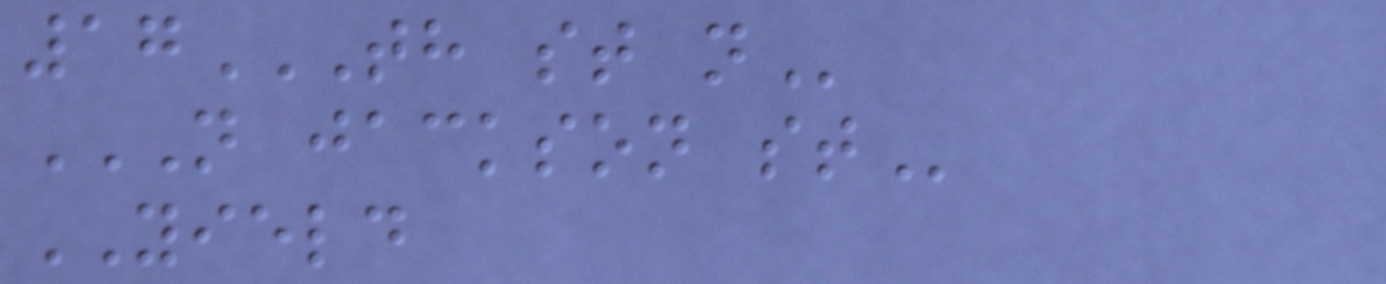17TH ST N
N JACKSON ST
YIELD
